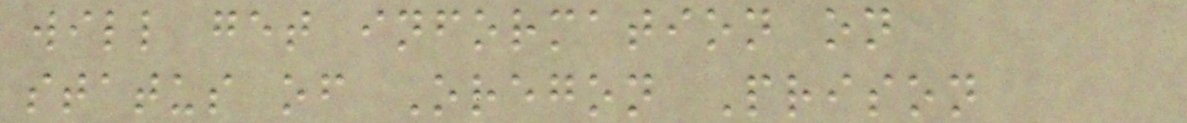will get information on
status of Oregon Prison
